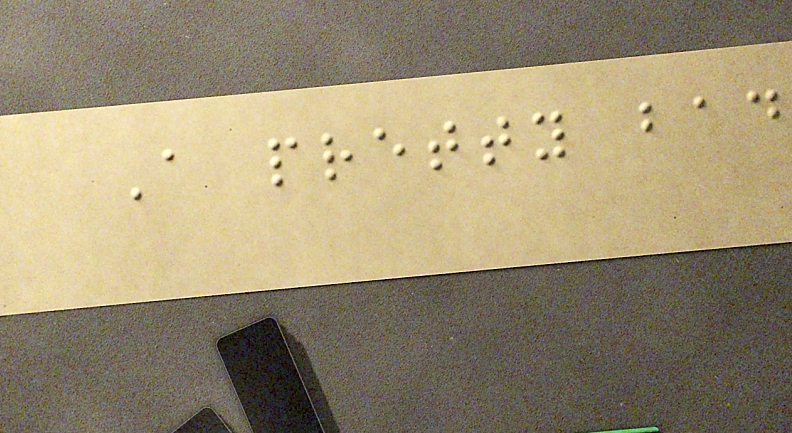A pretty bad
